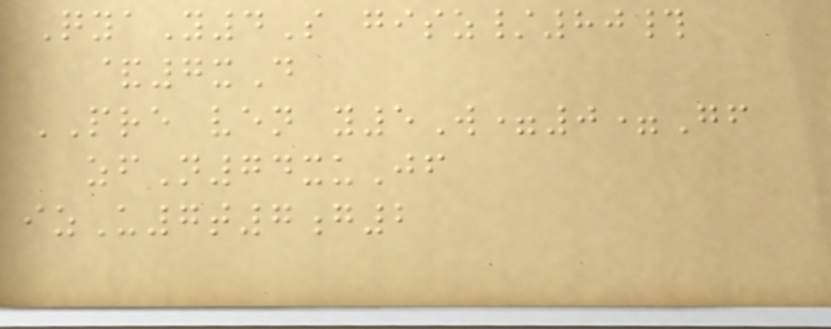QyaY4S gisz/80#
&7xD
PRE ven y5W=0=Gf
zfN74xuJf
izU7t7g2
